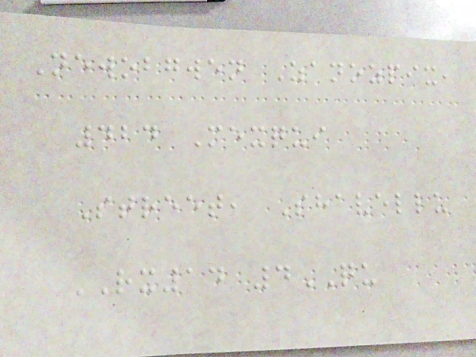Newobgwen Zanozpix,
424 Mexqui
Street, Shavellu
RX14 4QU
